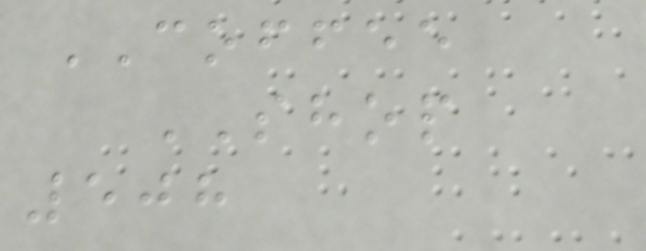COFFEE
SHOP
508
